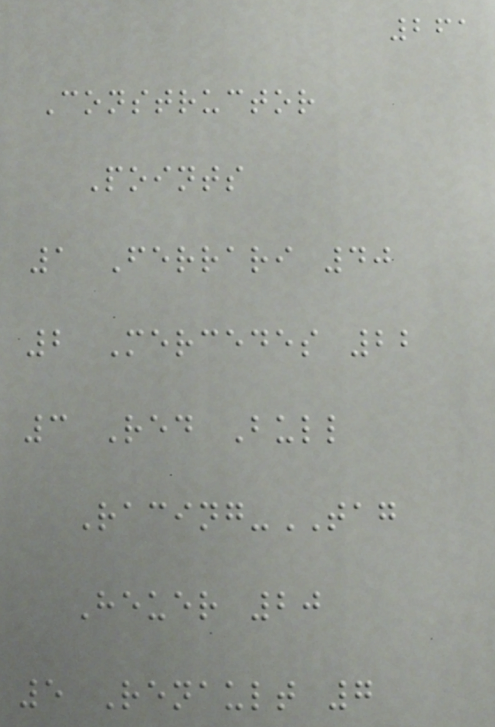261
Constructor
Points
1 Ferrari 40
2 Mercedes 22
3 Red Bull
Racing-TAG
Heuer 20
5 Renault 7
